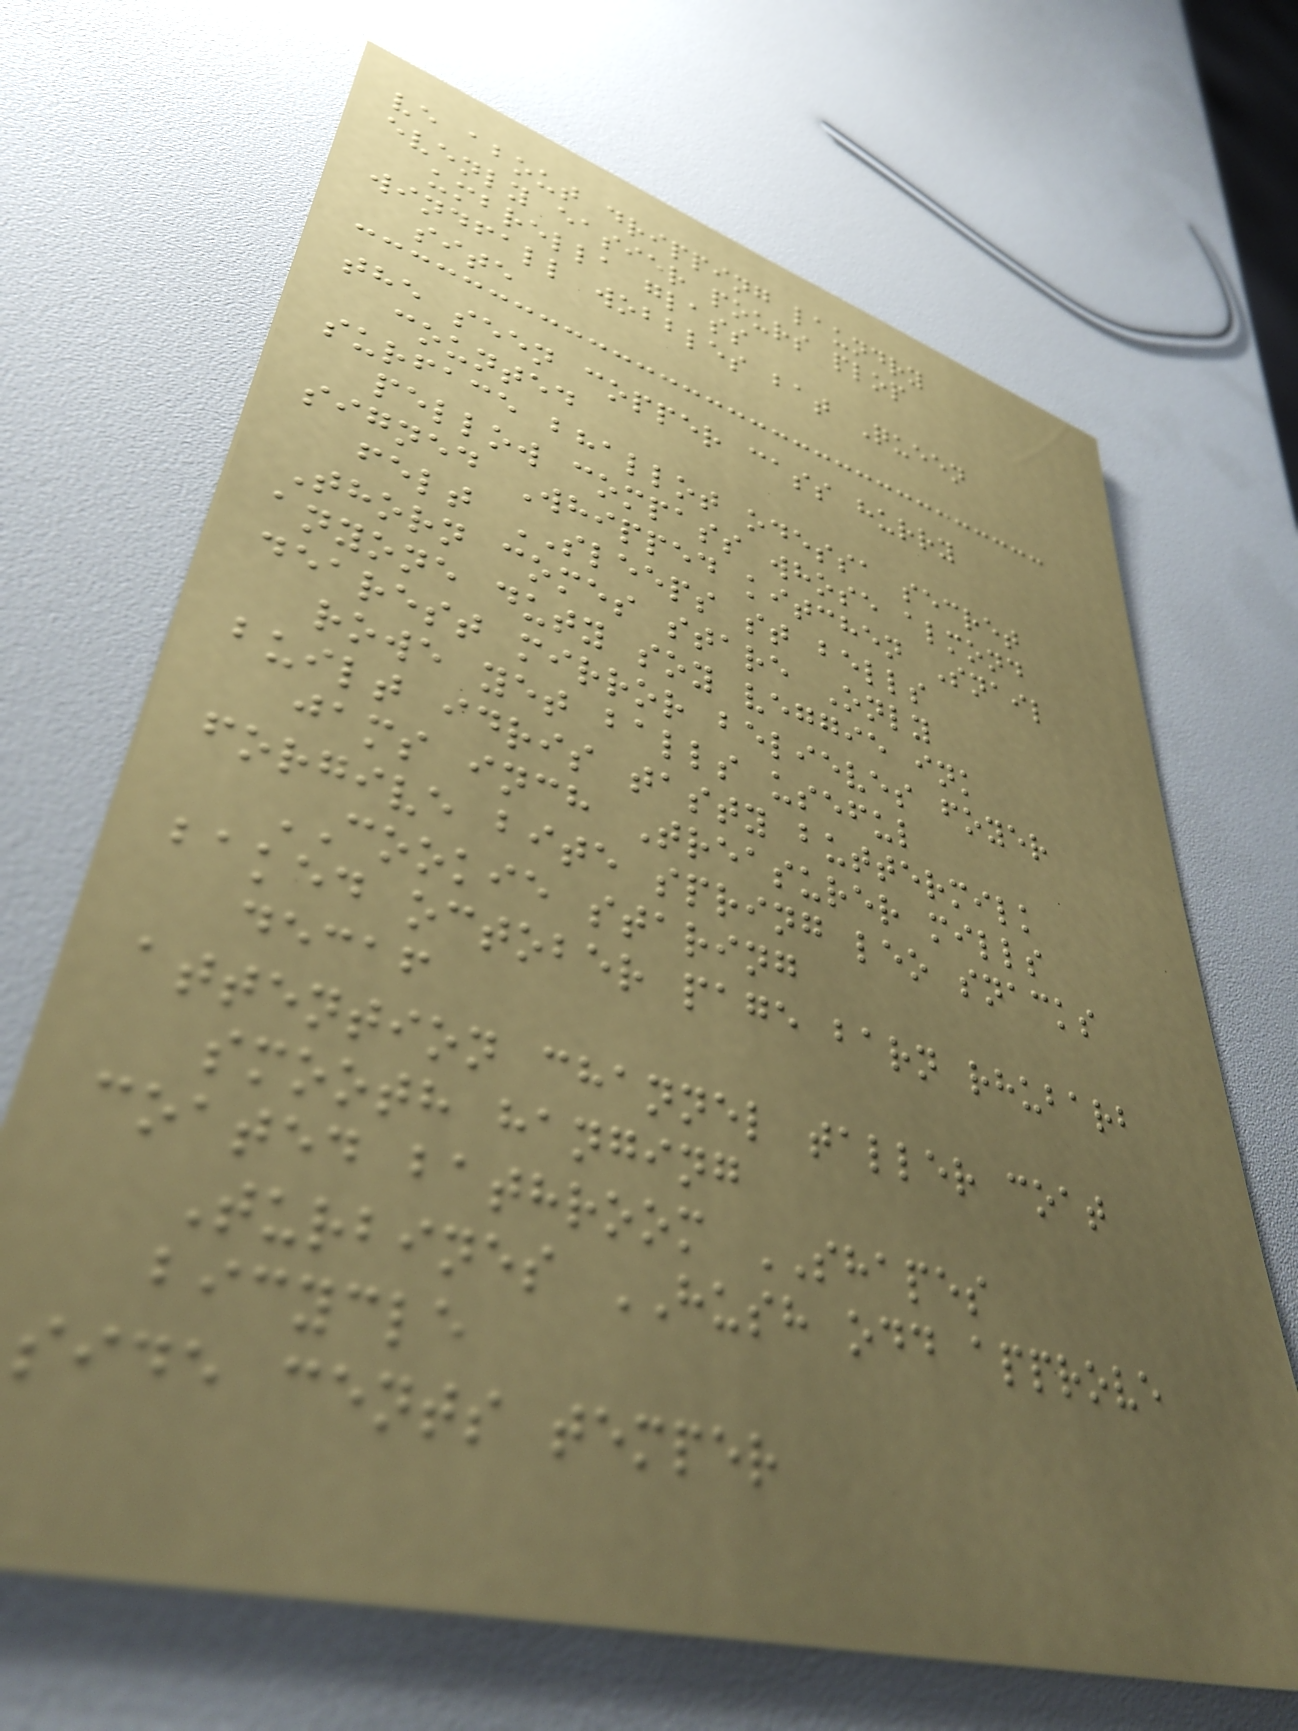ve about dripping laundry
evenly easier pours plop
umbrella glass
windfall wobbles bat Queen
site
the seen copper cass hurry
counted
surface bhallot odessa secret
pellow compass whose almond
signed Whipped kitchen Snail
felt SLEEPS st bells
Thorn comes stare Only
anyone duty soy veggie ink
dearest mirror believes foyer
rowe yet balls useful
built idris tasty buttermilk
jams inch Treasurer mills
forgive bite spring leo snacks
COOKIE staring
baked october page barn rhubarb
decaf
attention channel taller coat
smooth hanging
coated bathroom SHAPES
Turbines HUSH odd approve
bicycle
side cents temper
